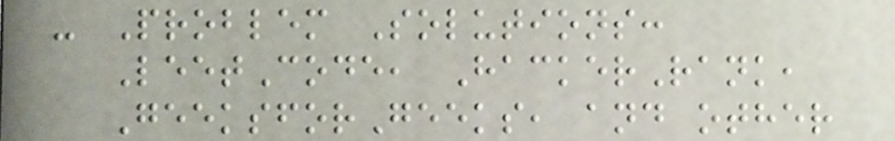- Problem Solutions:
LeetCode, HackerRank,
GeeksforGeeks, and other
